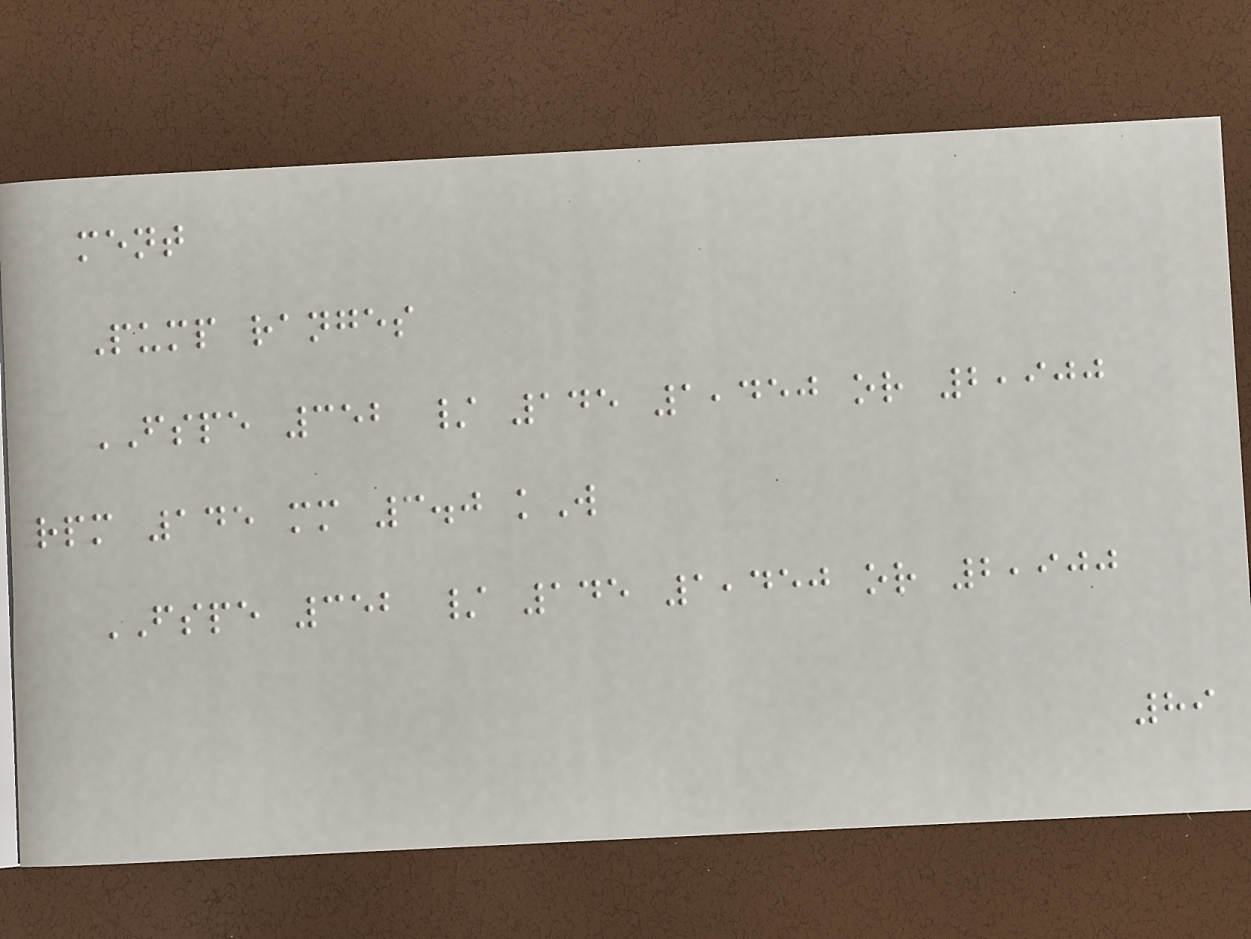ment
Pump ranges
FSPE 352 / 145 1,450 or 2,900
rpm 145 mm 3.0 kW
FSPE 352 / 145 1,450 or 2,900
89
